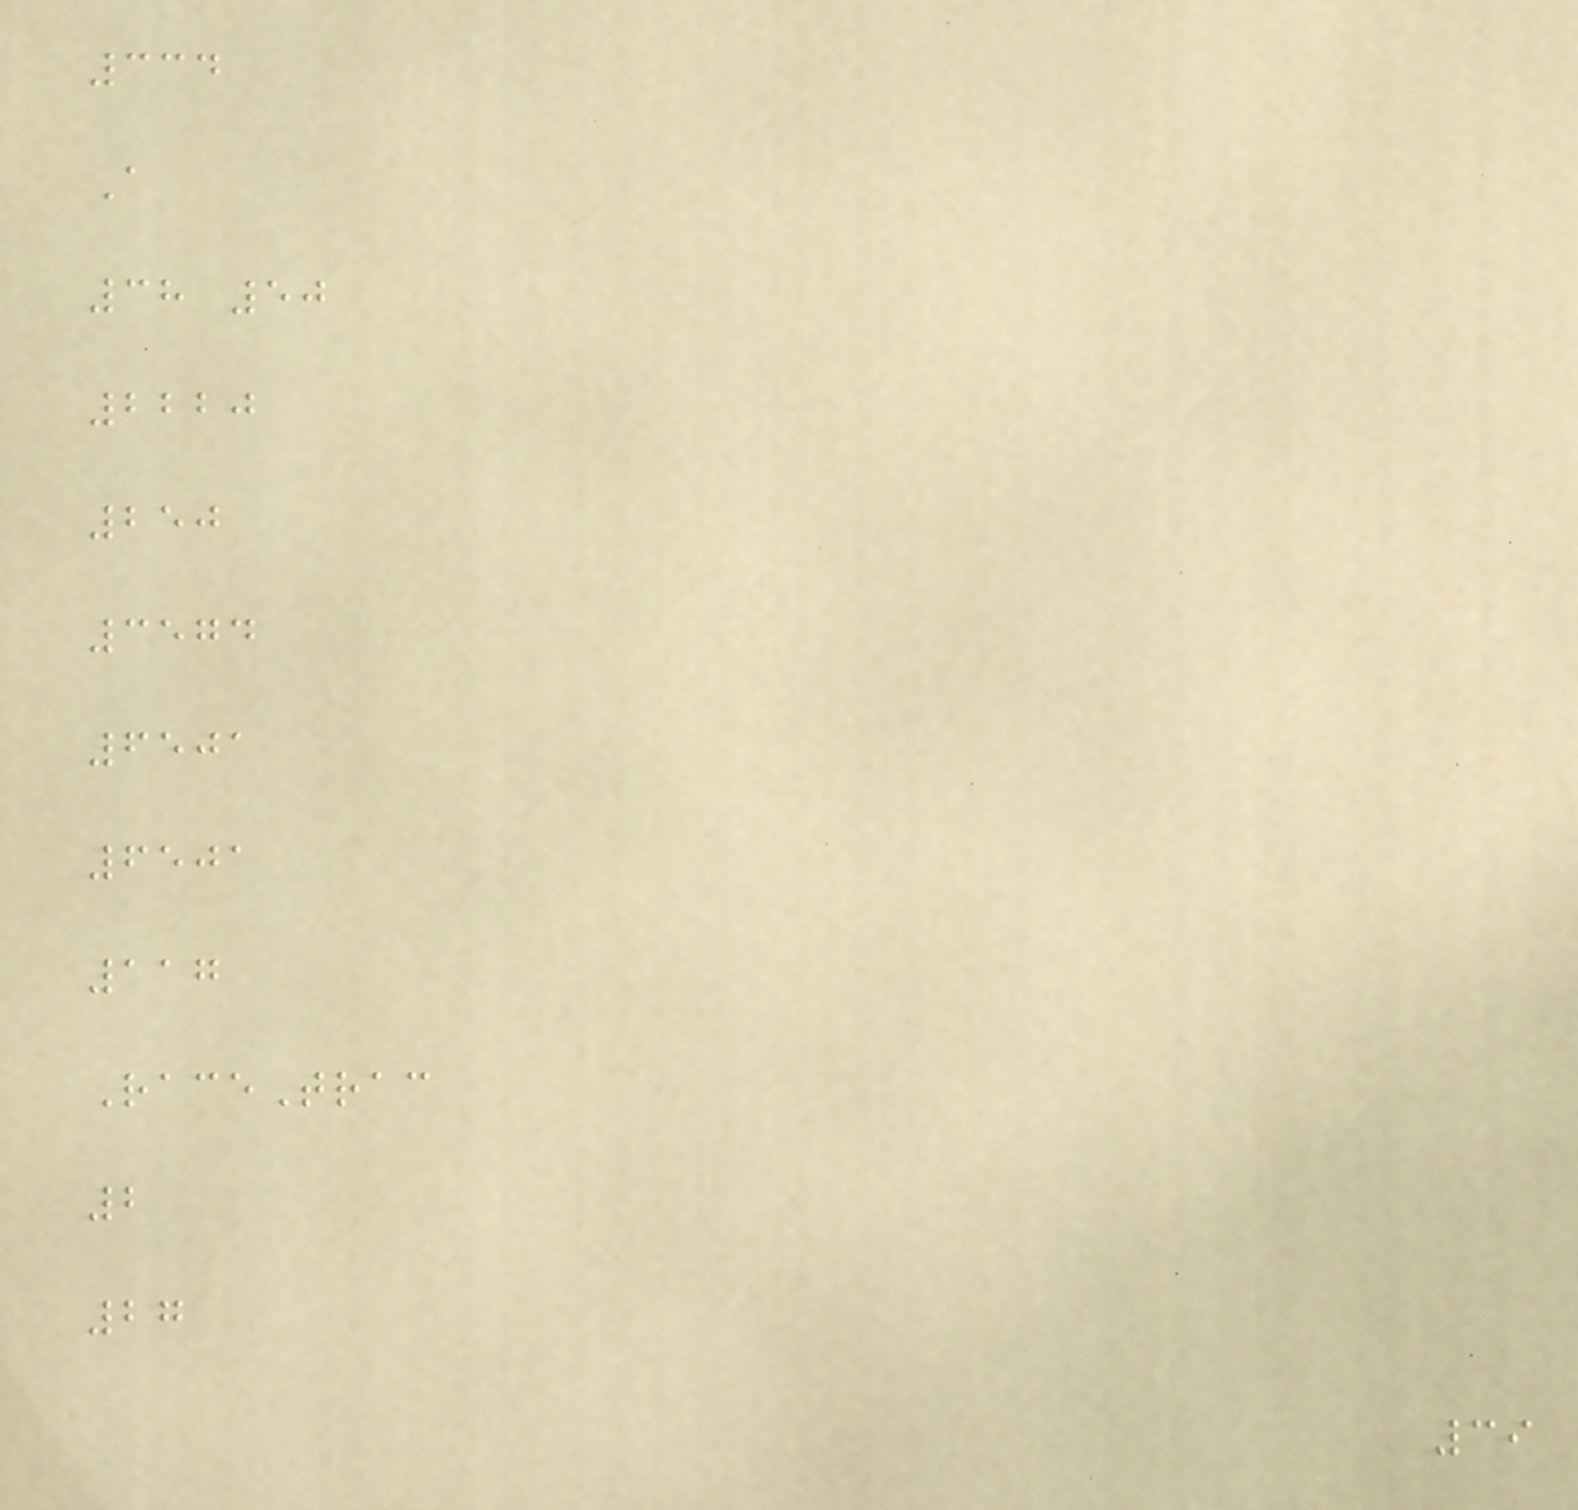334
A
38 50
2220
250
3574
6501
6501
117
RaceTrac
2
27
39
